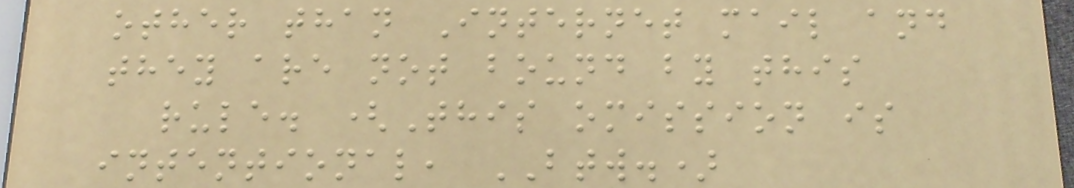other than Internet mail and
they are not bound by this
rule. (This omission is
intentional, BTW.)
